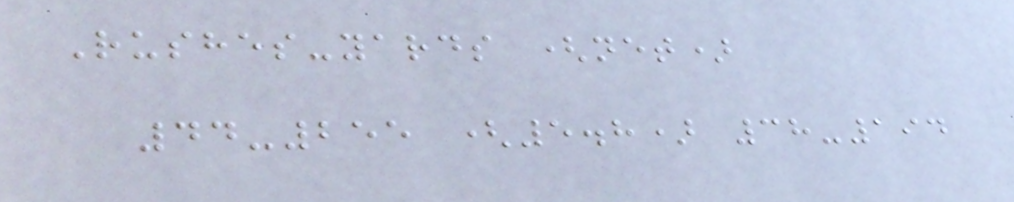Rushes-yards (net)
44-255 (5.8) 38-194
